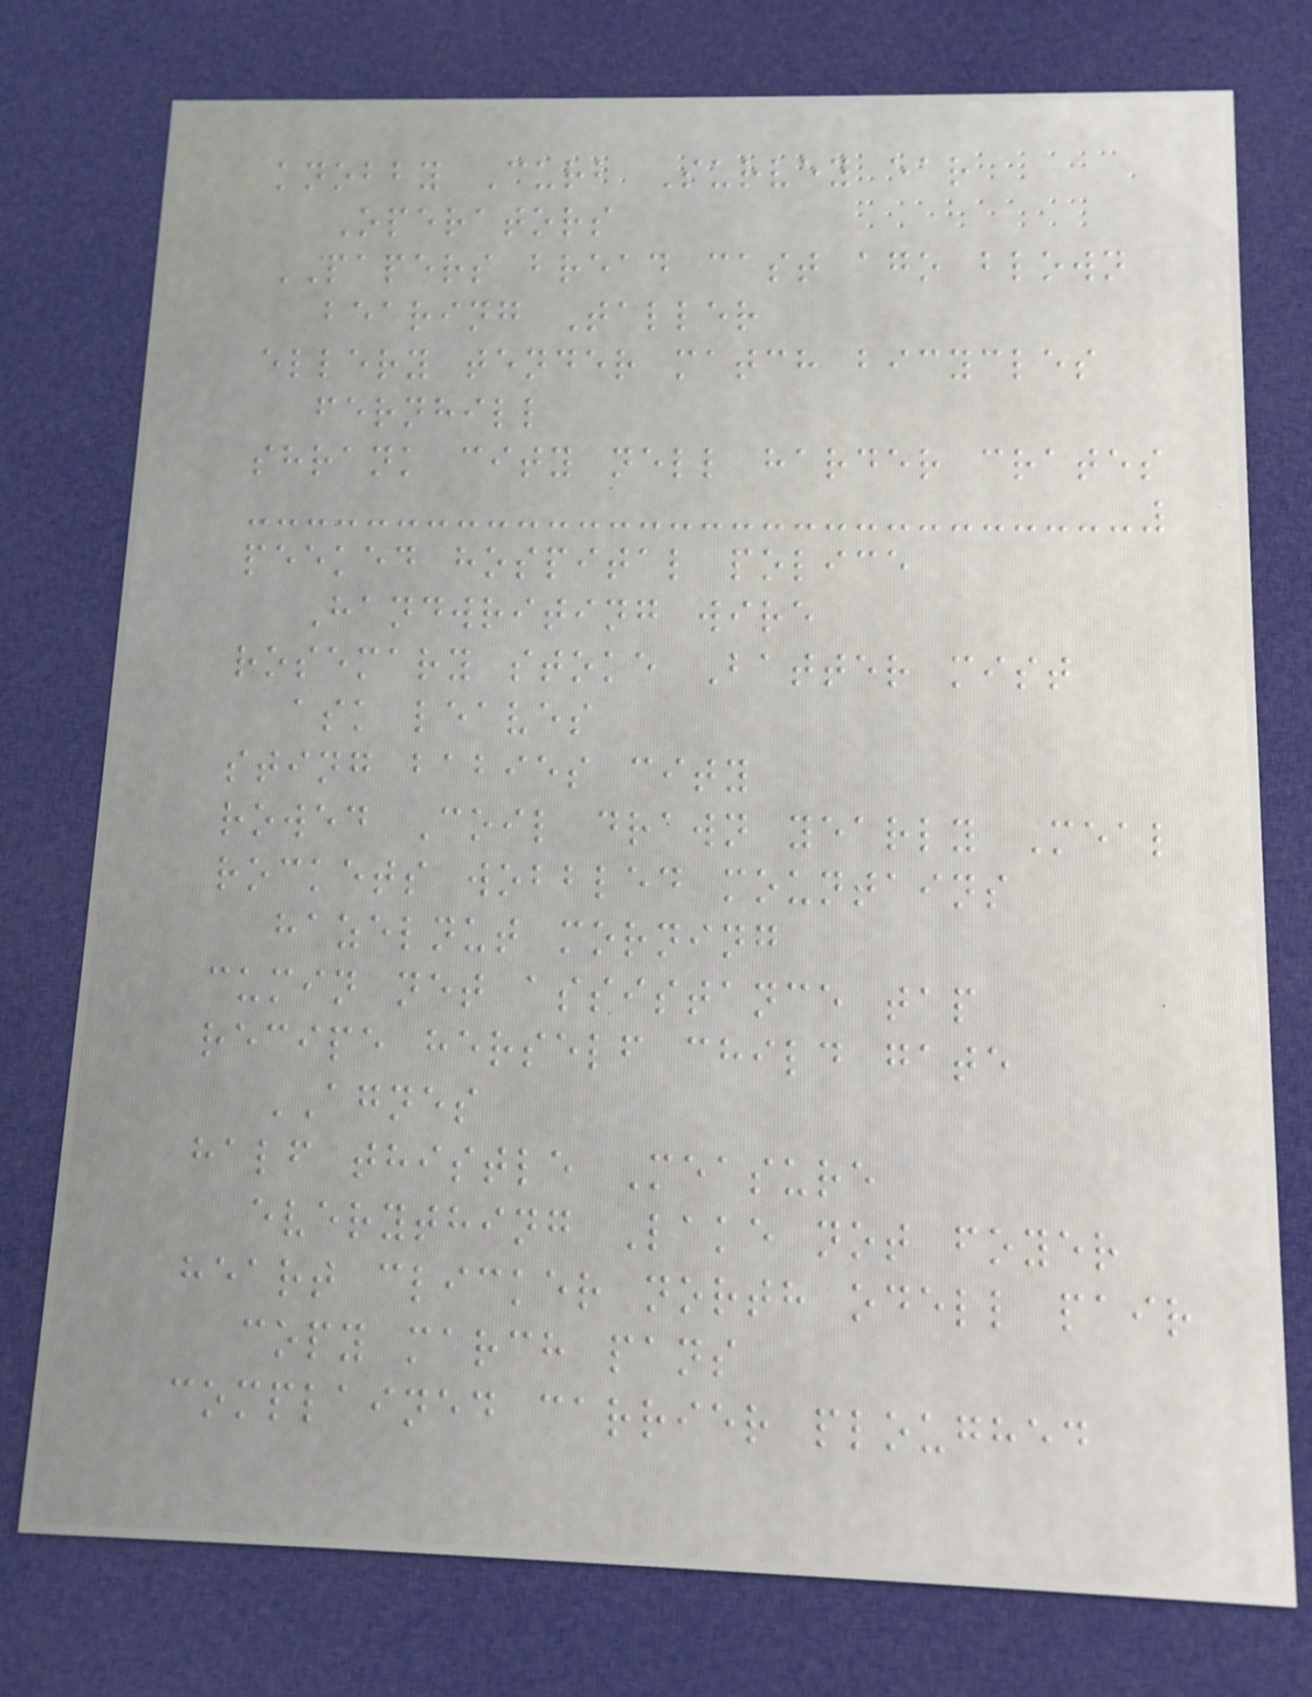knobby Curb Survey ear
Operators
PAPERS bread cast ago blown
bearing Taller
ellery tender match bicycles
fernhill
shrank city nell harder crates
peeked hospital police
Handwriting wire
rosemary stoke Batter mist
ask leaves
sting babies city
rowed Coil drawn yearly Meal
rockets wobbled mountains
hazelnut morning
cumin net assistance tap
recipe herself child gate
AGNES
half thistle Measure
everything Lake not foyer
heart clicker north odell pair
copy march pans
complained carrier ploughed
